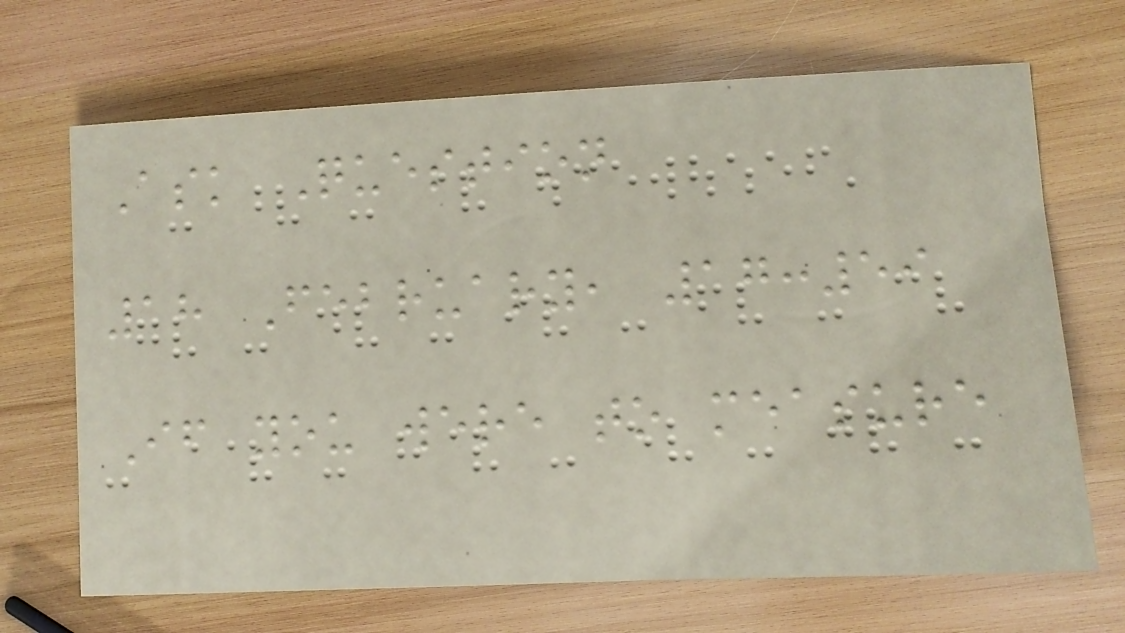Ask Question
18 February, 17:59
If you were to measure
